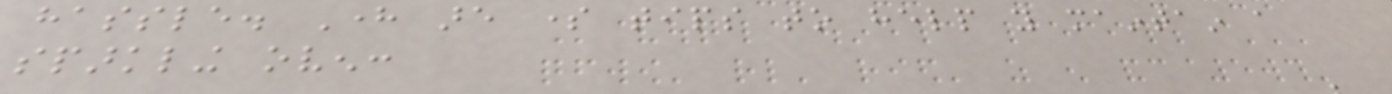hassle. Here are some tips to help you maintain a
sparkling oven:
